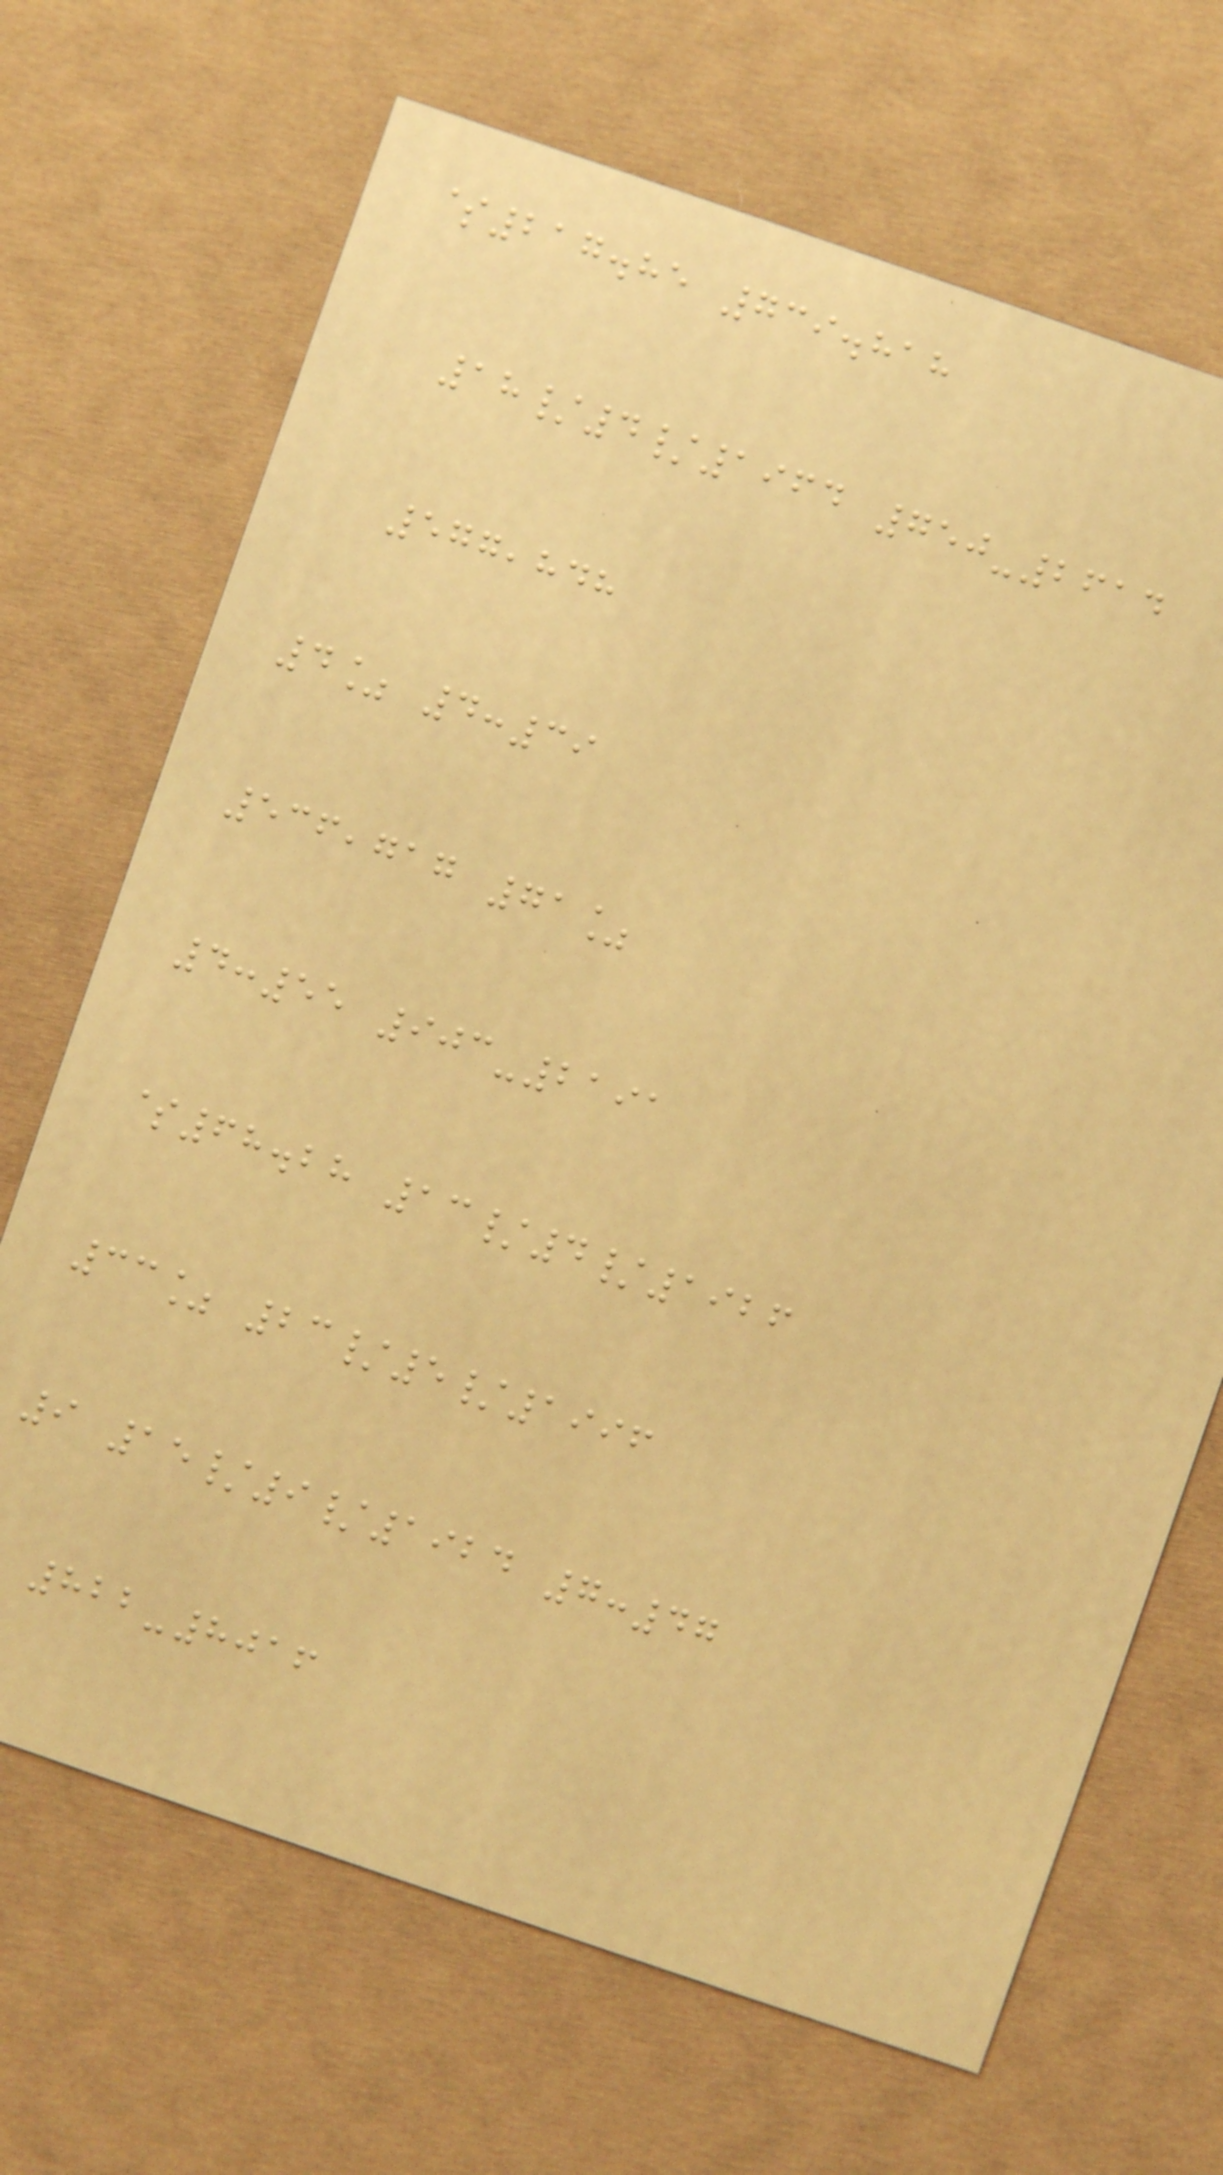$217.85 739.818
18/4/1964 750-2614
577,848
4% 4:39
536,717 71%
4:55 903-2191
$68.28 13/4/1926
33% 23/5/1996
9 15/9/1924 7:47
822-8016
